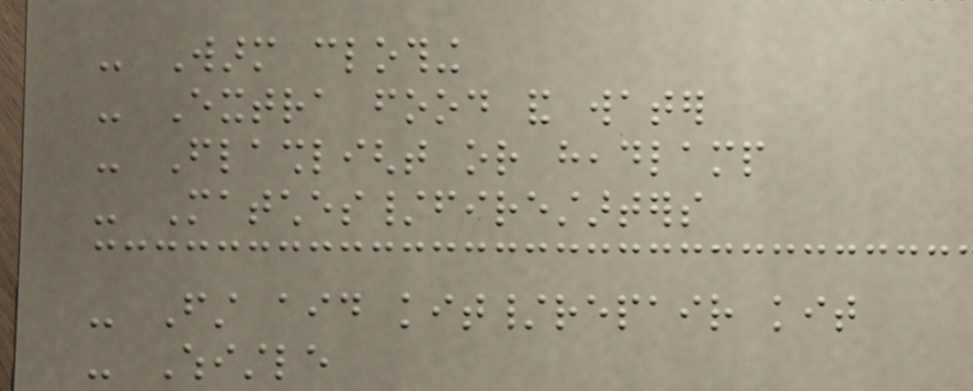- Warm clothing
- Extra food and water
- Flashlight or headlamp
- Matches/firestarters
- First aid kit/repair kit
- Whistle
